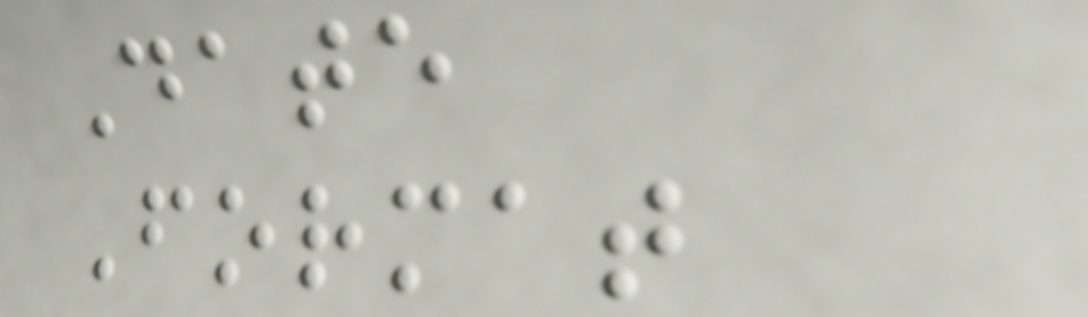Date
Format
